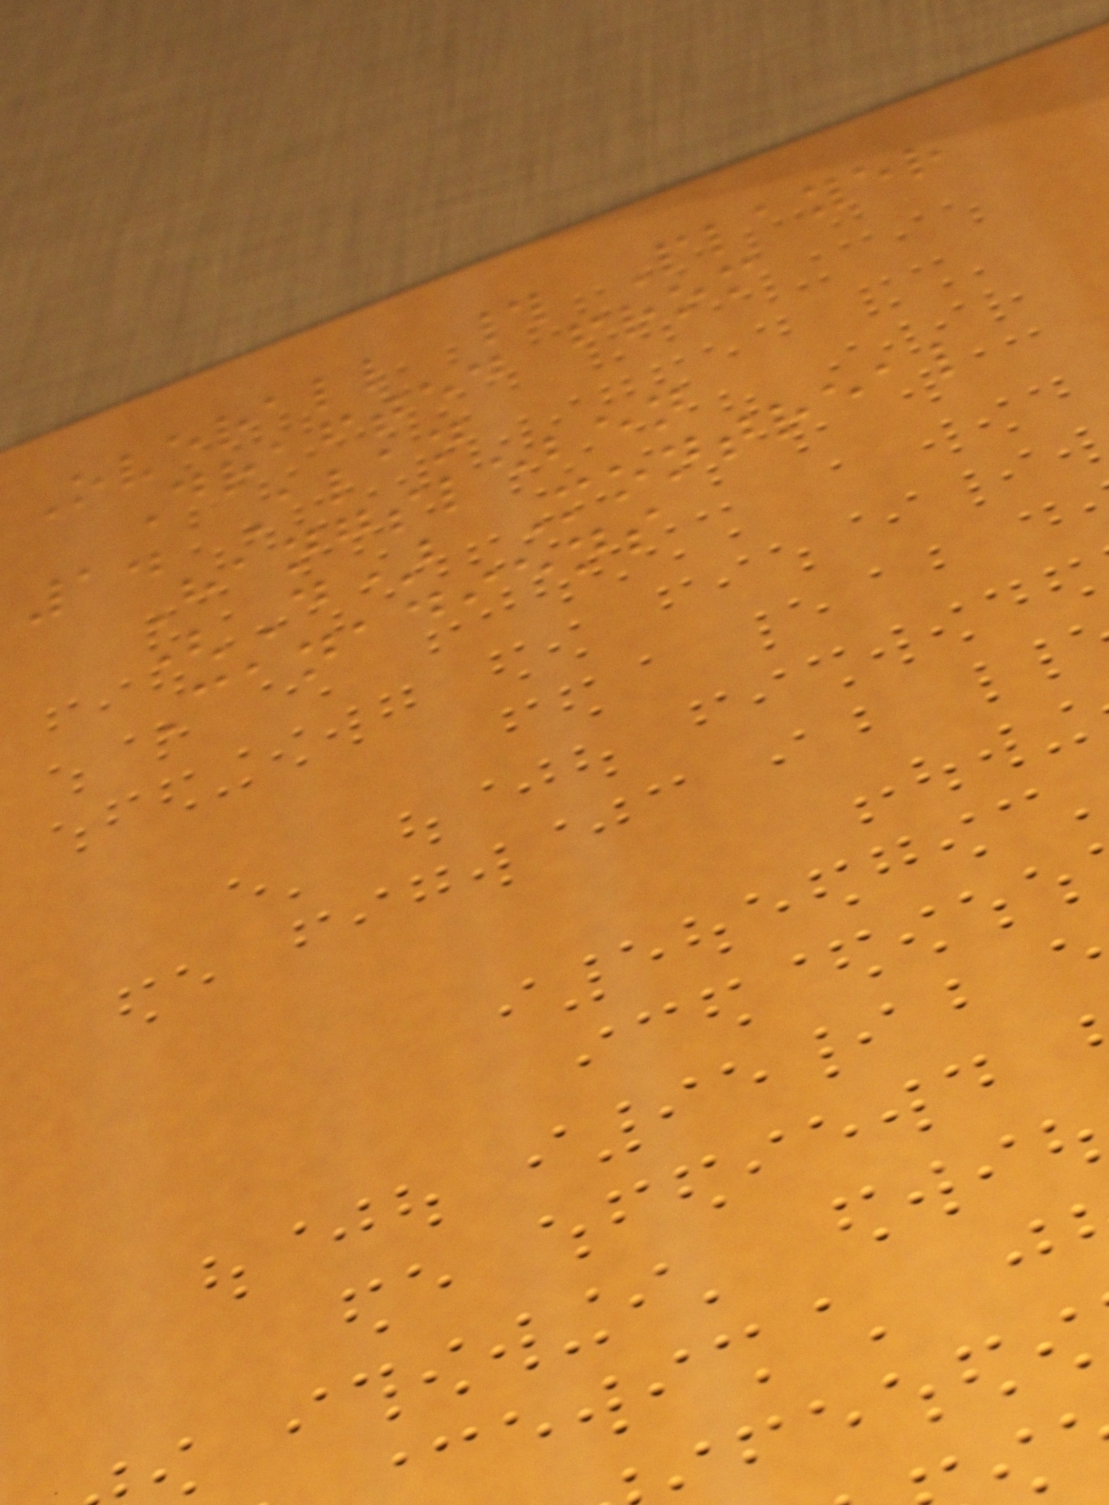Overall # Player
Drafted from
1. Alan
Hangsleben
(D) Montreal
Canadiens
